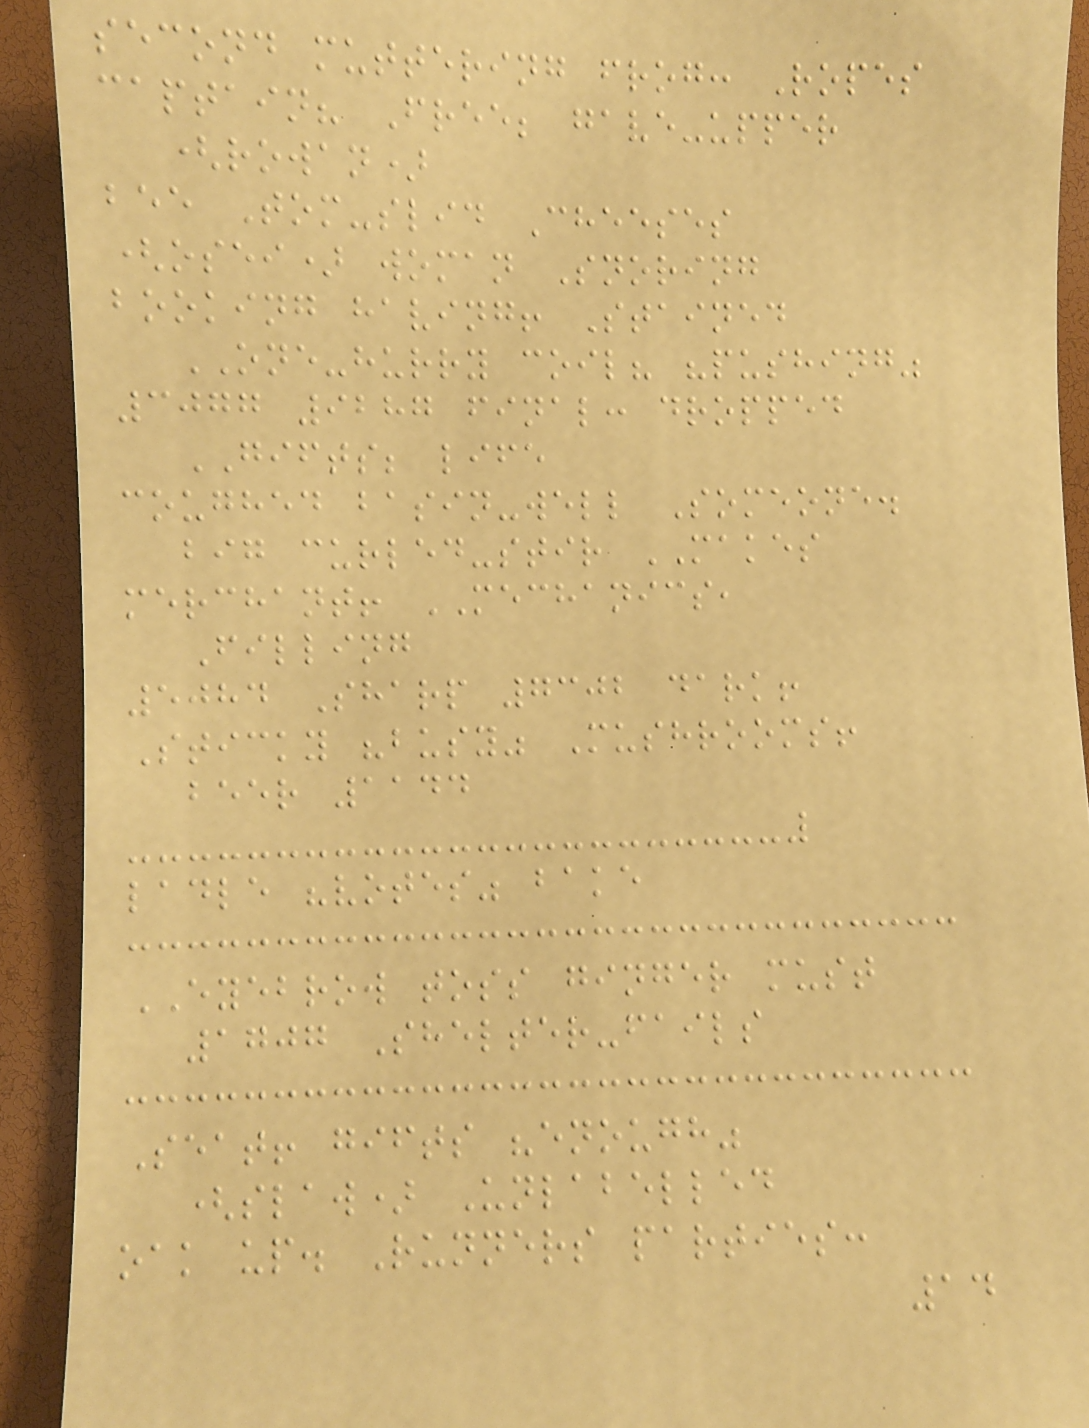second muttering frog: Ropes
captain? Free; gave-upper
(rowan)
bee Tom-slid Cheeses
(osei) woman Snoring
booking having! Stained
ONE-hurry coil? "pushing"
3077 9287 final: dropped
GIFTS; life
coughed basin-well Someone.
big curled-stir MAKES
merchant! MECHANICS,
Filling
5084 Sharp 7302 dark!
Sticky "busy" Mushrooms!
beer 1144
ladle "votes" bake
EYEBROW toss ginger must
1707 Shelter-fails
Seat! gifts "enough"
(slaw) Unlabelled
oak up. Runners parties:
14
